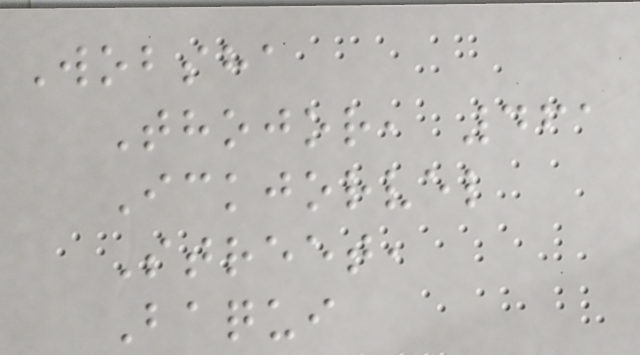Wobsha
Thojor, 461
Ickjorvel
Street,
Baqui
